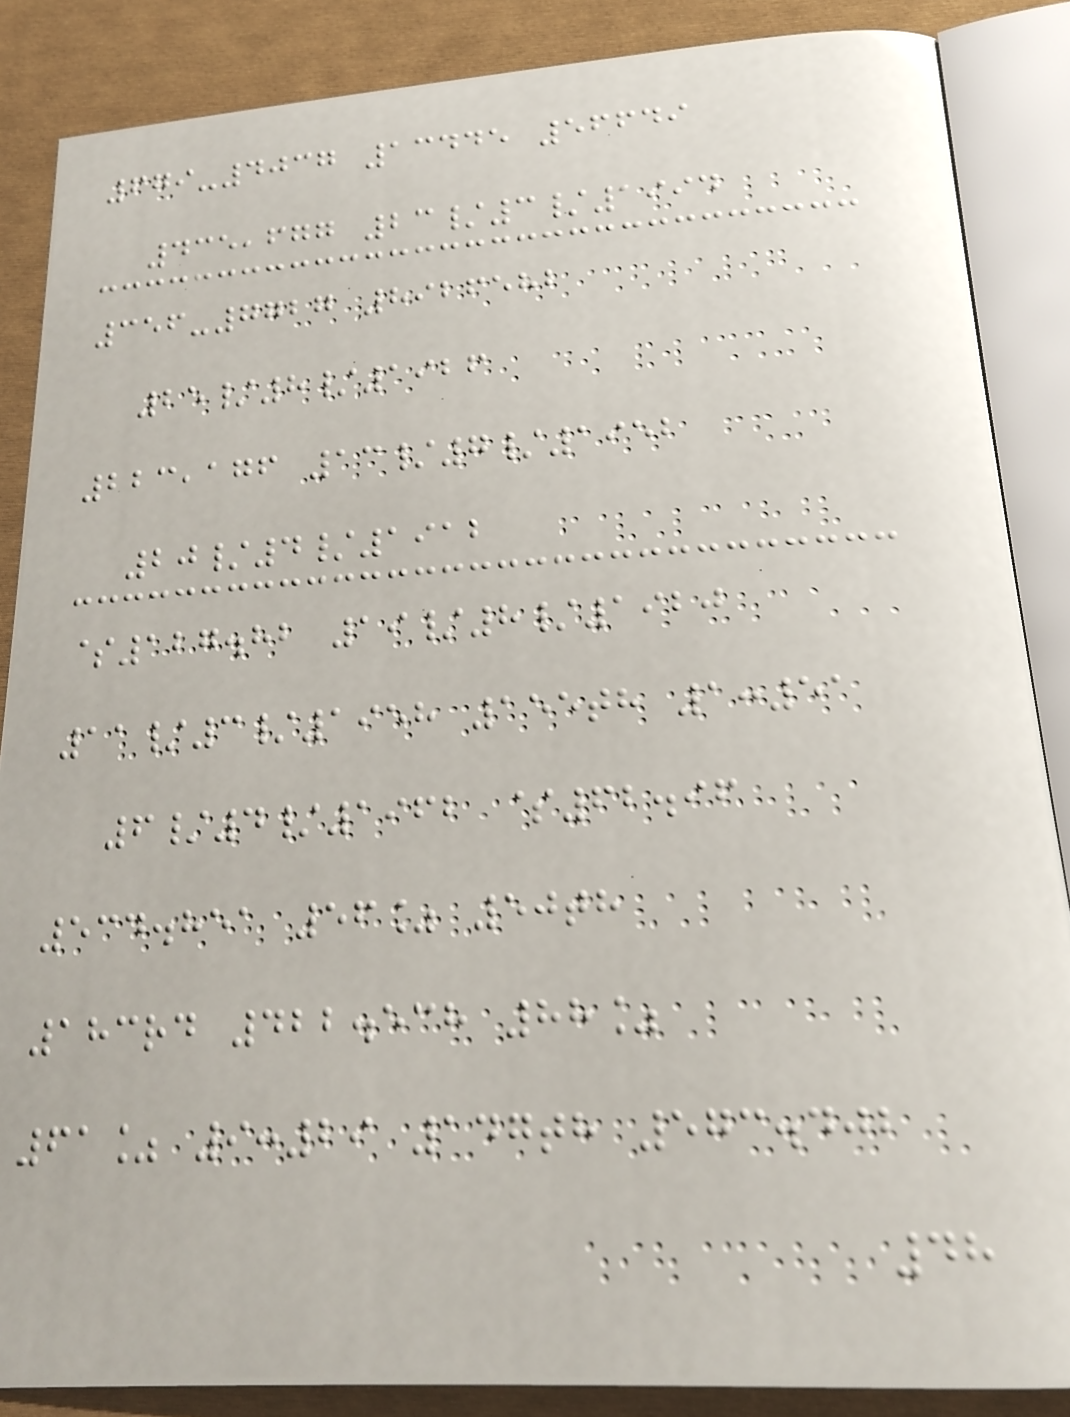679-4037 13445 56649
435,677 23/3/1994
356-7727 8926582
25/8/1926
223,176 13/7/1952
20/4/1912
$127.82 19/8/1920
11/3/1958 155th 1:51
6/4/1962 $62.96
534.851 56% 50th
183rd 422.538 88%
61% 9:29 147th 573.402
48
